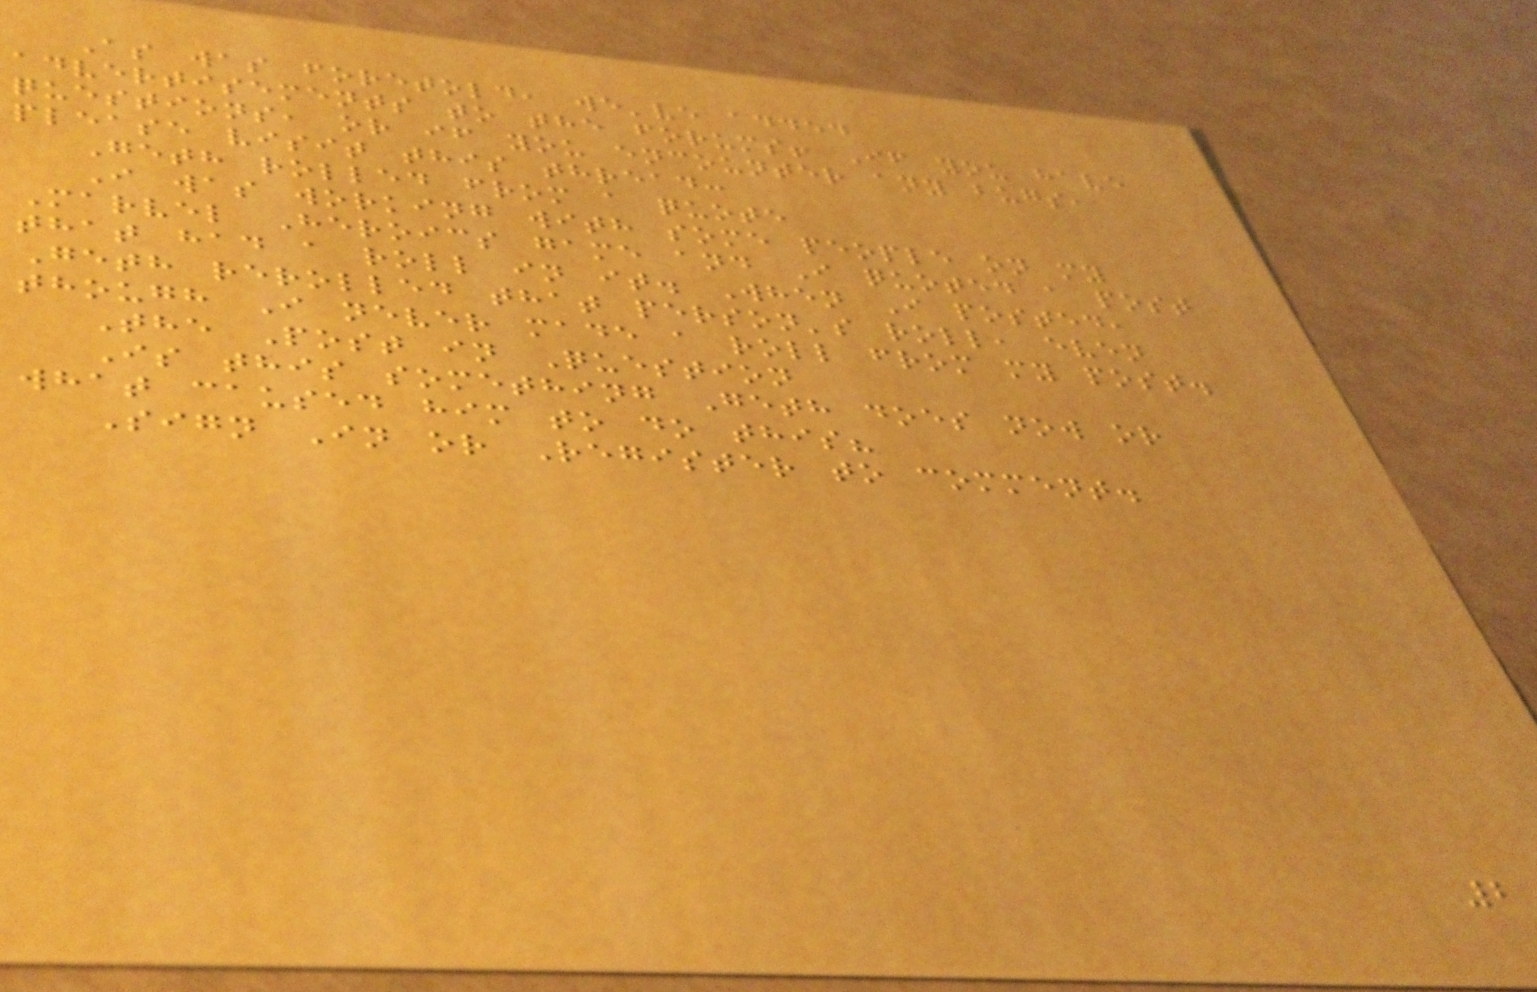As was foretold, we've added
advertisements to the forums! If you have
questions, or if you encounter any bugs,
please visit this thread:
Geth rolled from a quote
I was working with some people on my
Marvel Heroics game and I quoted a post
that had a roll in it. When I posted,
Geth rerolled that person's roll, even
though I never made a roll from my post.
The Post in Question
Is this something Geth does now or
what caused him to do this?
Sign In or Register to comment.
2
